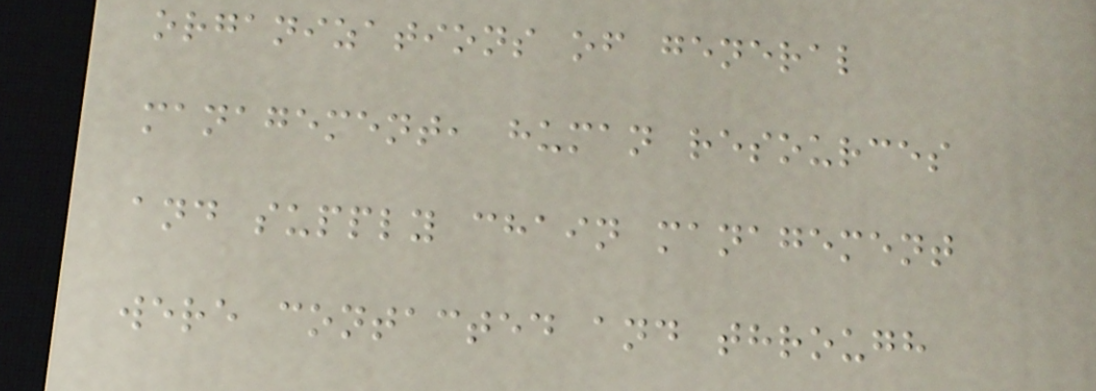organizations of general
management, human resources
and supply chain management
were contacted and through
